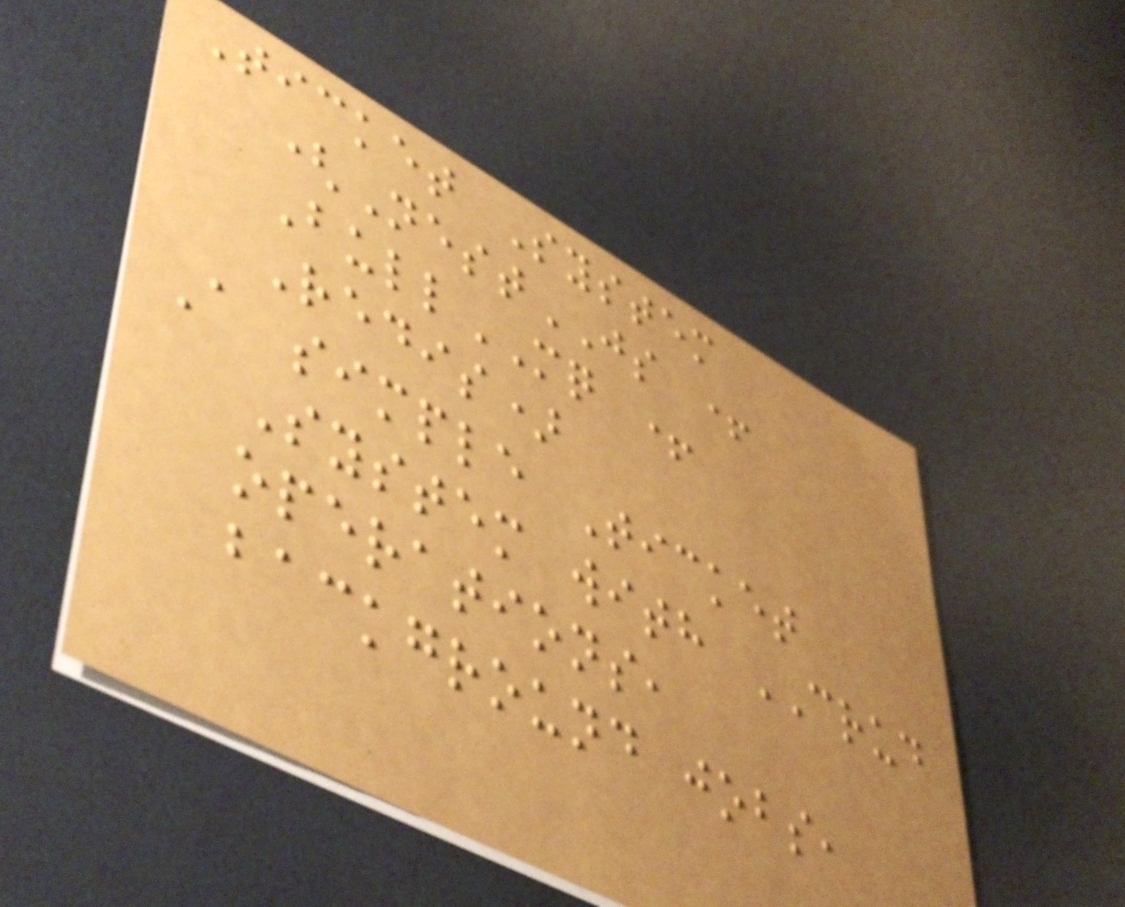Ticket System
(NestJS +
BullMQ +
Redis)
A simple Ticket
System with CRUD
operations,
background jobs,
